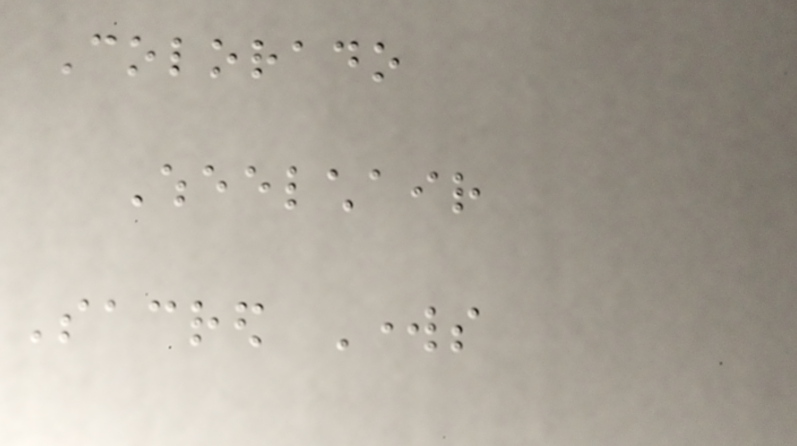Colorado
Wheelchair
Sacred Works
